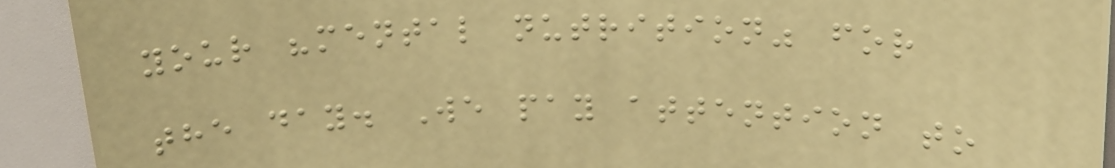your "mental nutrition" for
the day. We pay attention to
